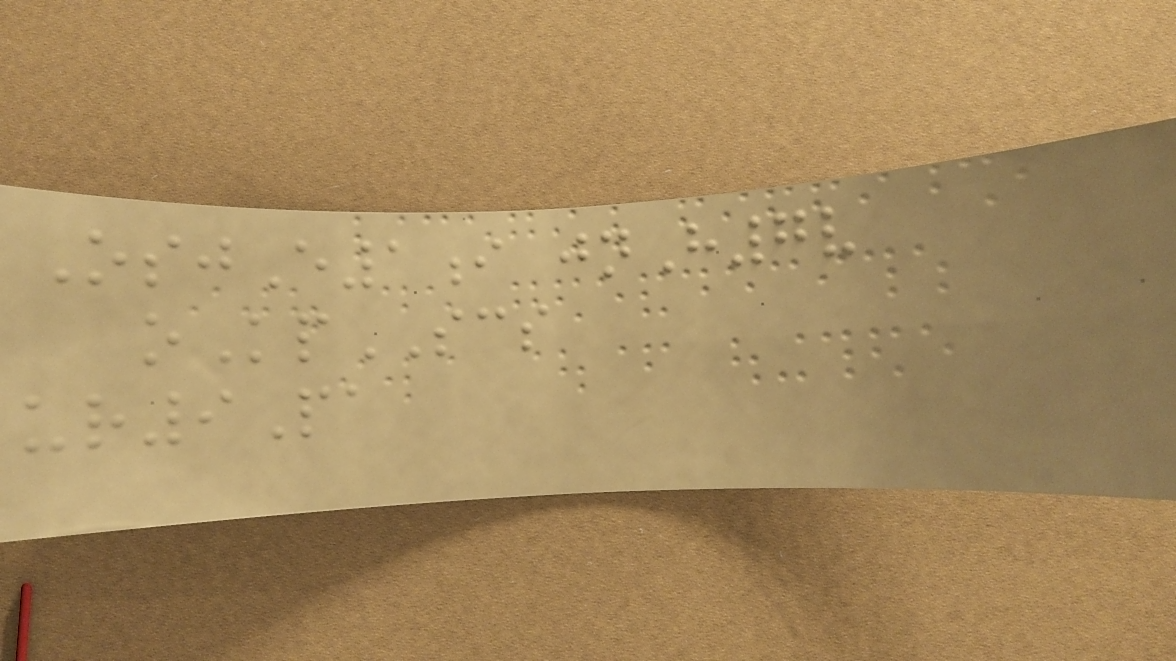OsjE1i jnH7v
oKpSCS
ur9Pa
